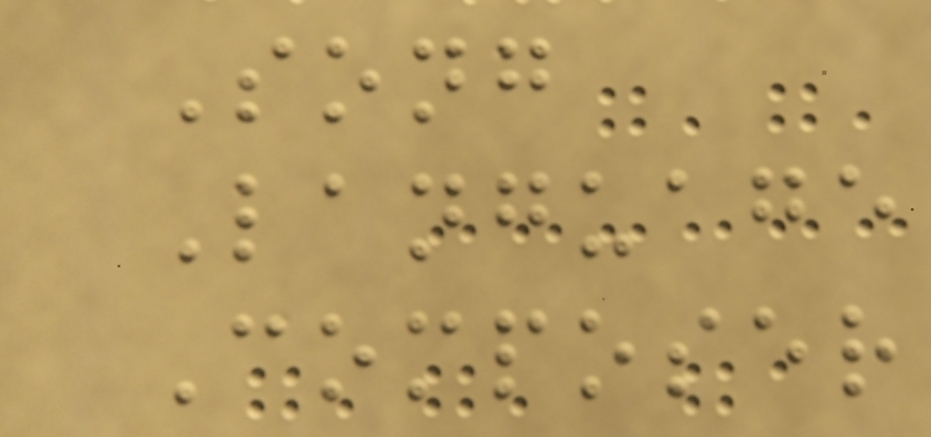Song
Language
Composer
